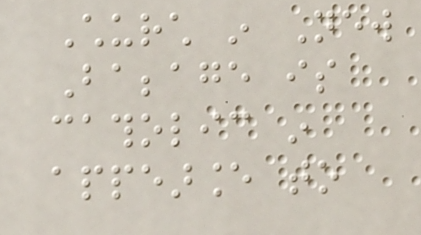Church in New
Babbage is
catholic in
appearance to
